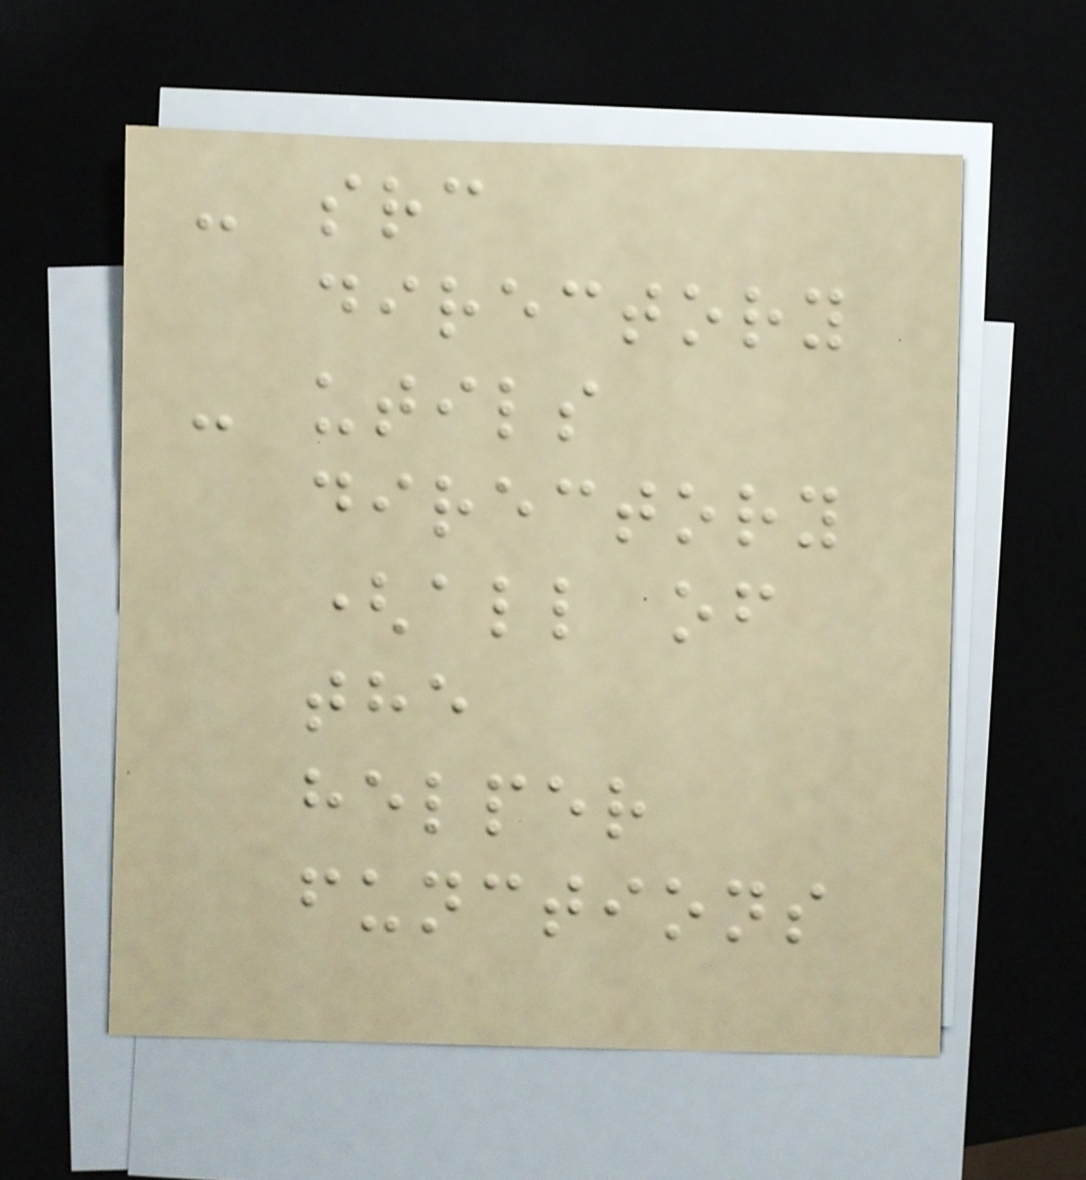- src
directory
- utils
directory
(all of
the
helper
functions
